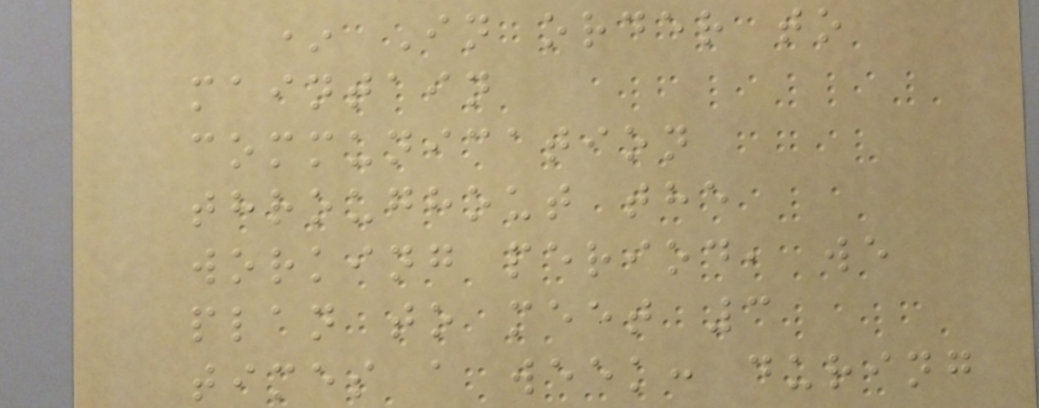* In order to
maintain
communication
throughout the
working period, we
plan to meet 3
times a week: during
